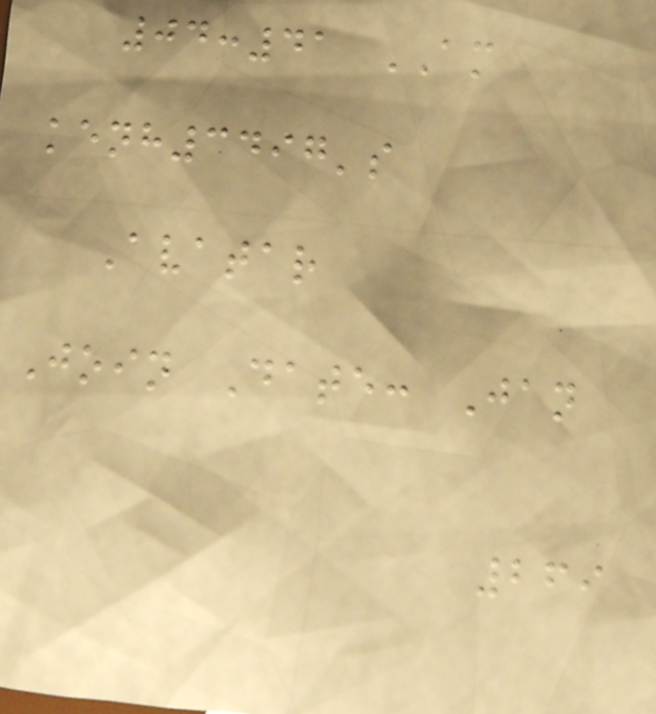04:41 AM
kenh3497's
Avatar
Join Date: Jan
269
